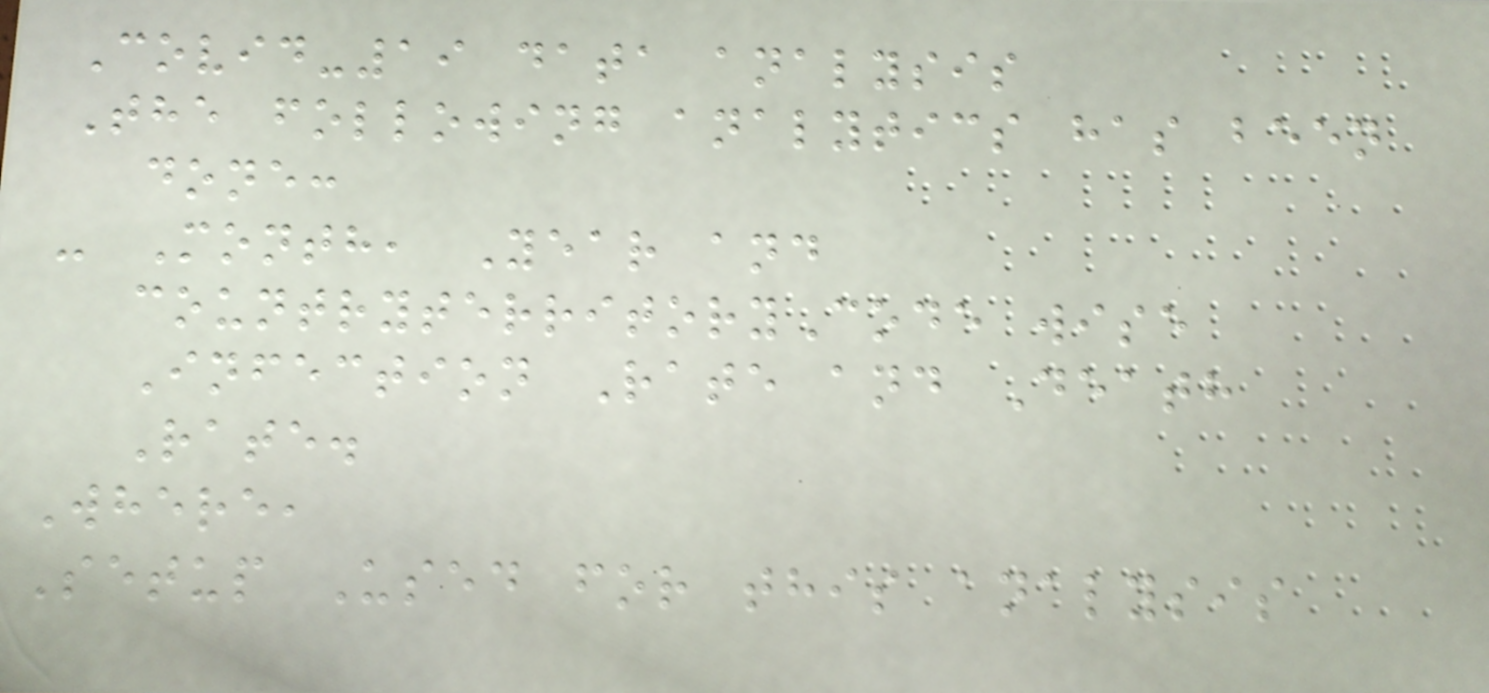Covid-19 data analysis
The following analytics has been
done:
- Month, Year and
countryterritoryCode wise
Infection Rate and Death
Rate.
Where,
Setup Used for this analysis
